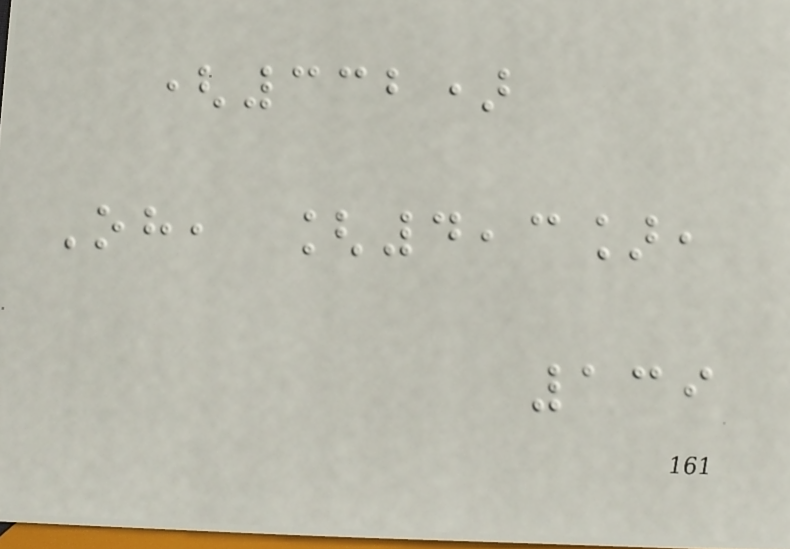(332)
Oh, [4,3],
139
